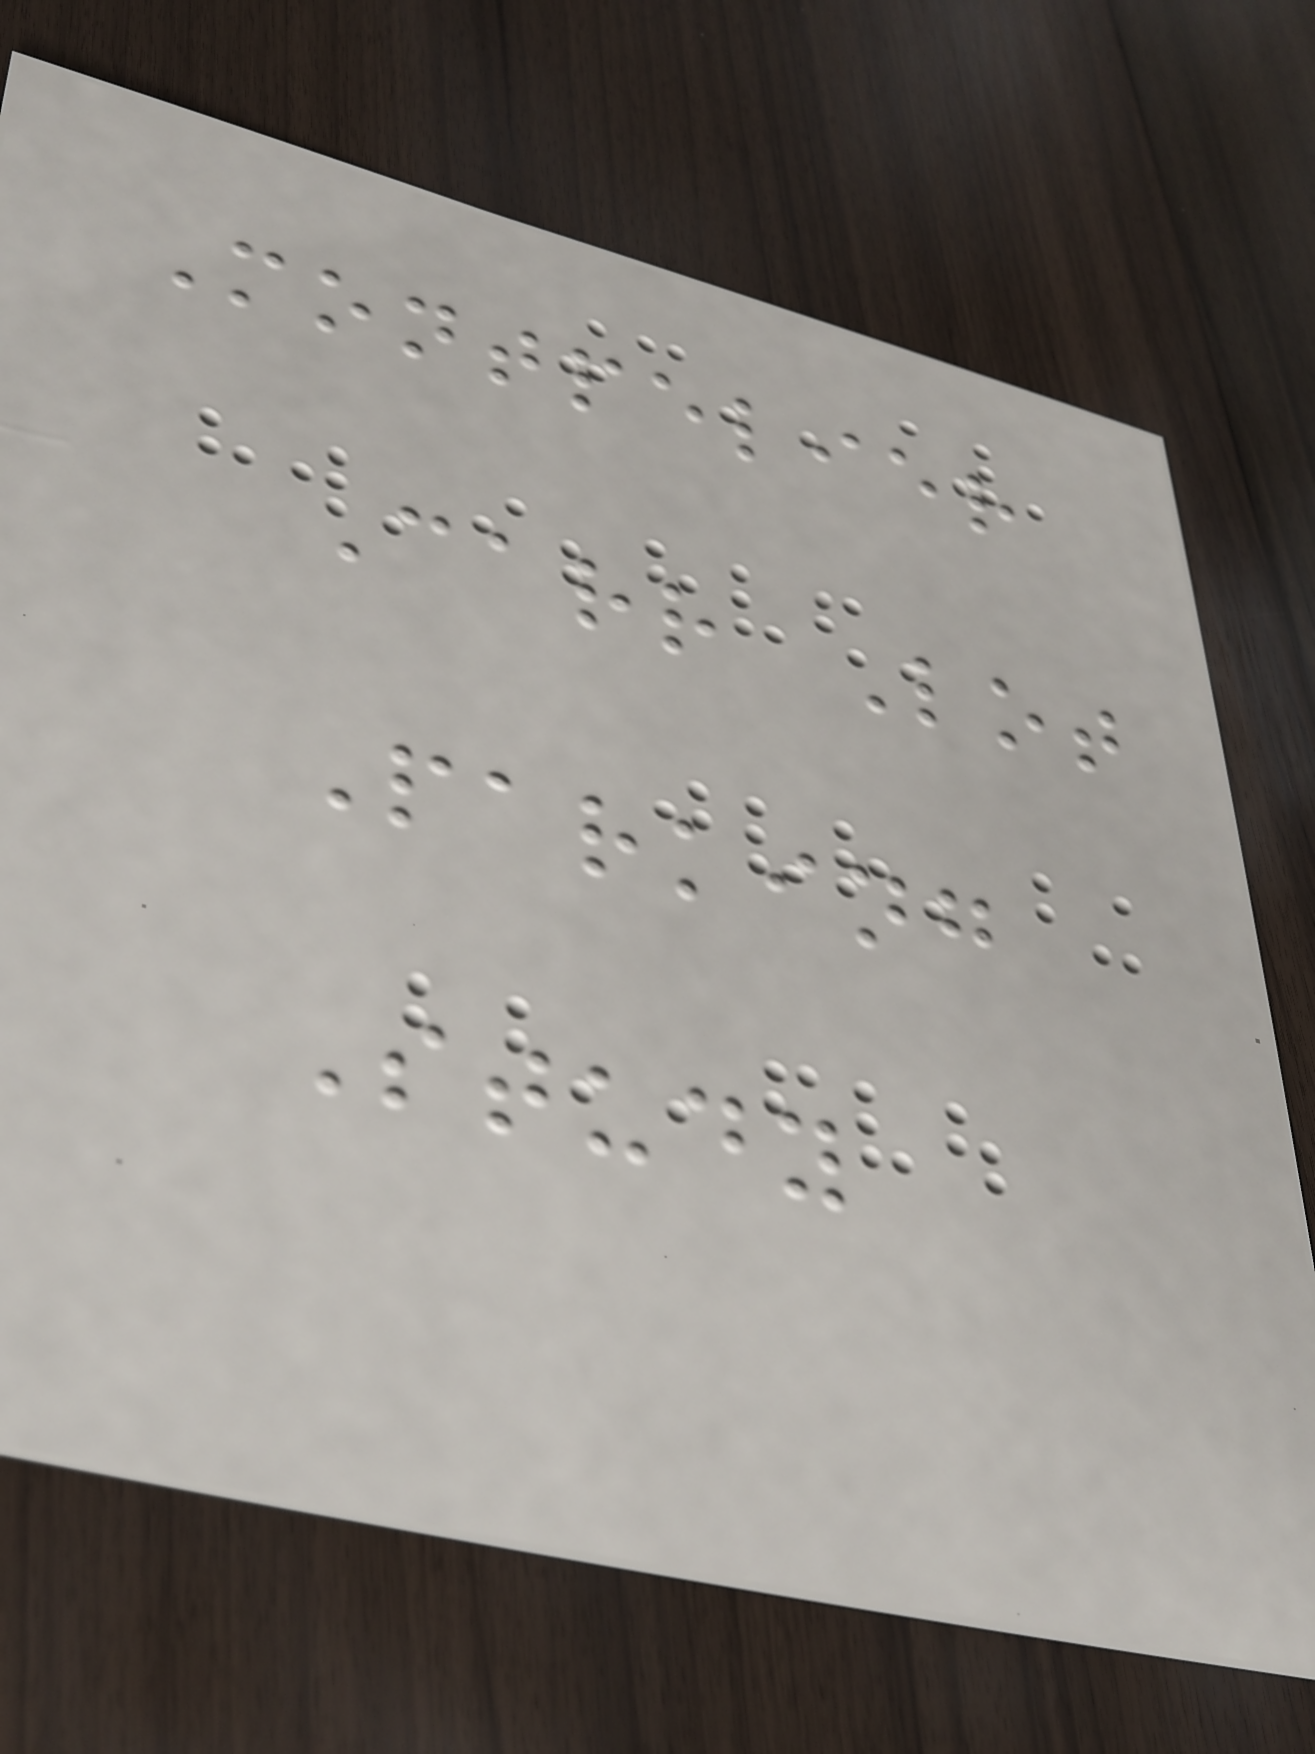Montpelier
Carr Lot
Parking
Study
